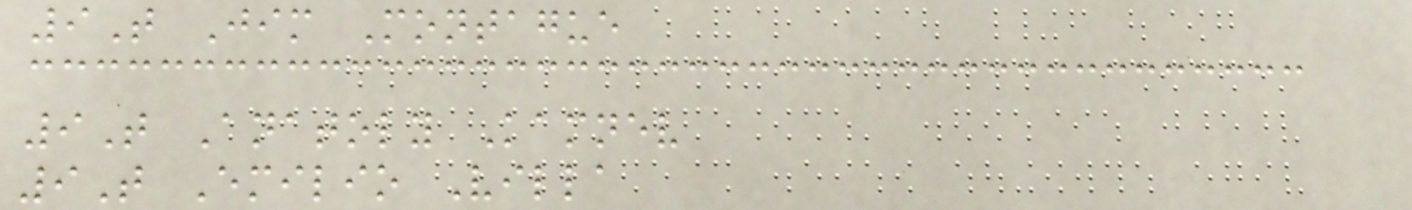9T Jim Montague
9T Anatoly Kamnev
9T Emilio Villa
